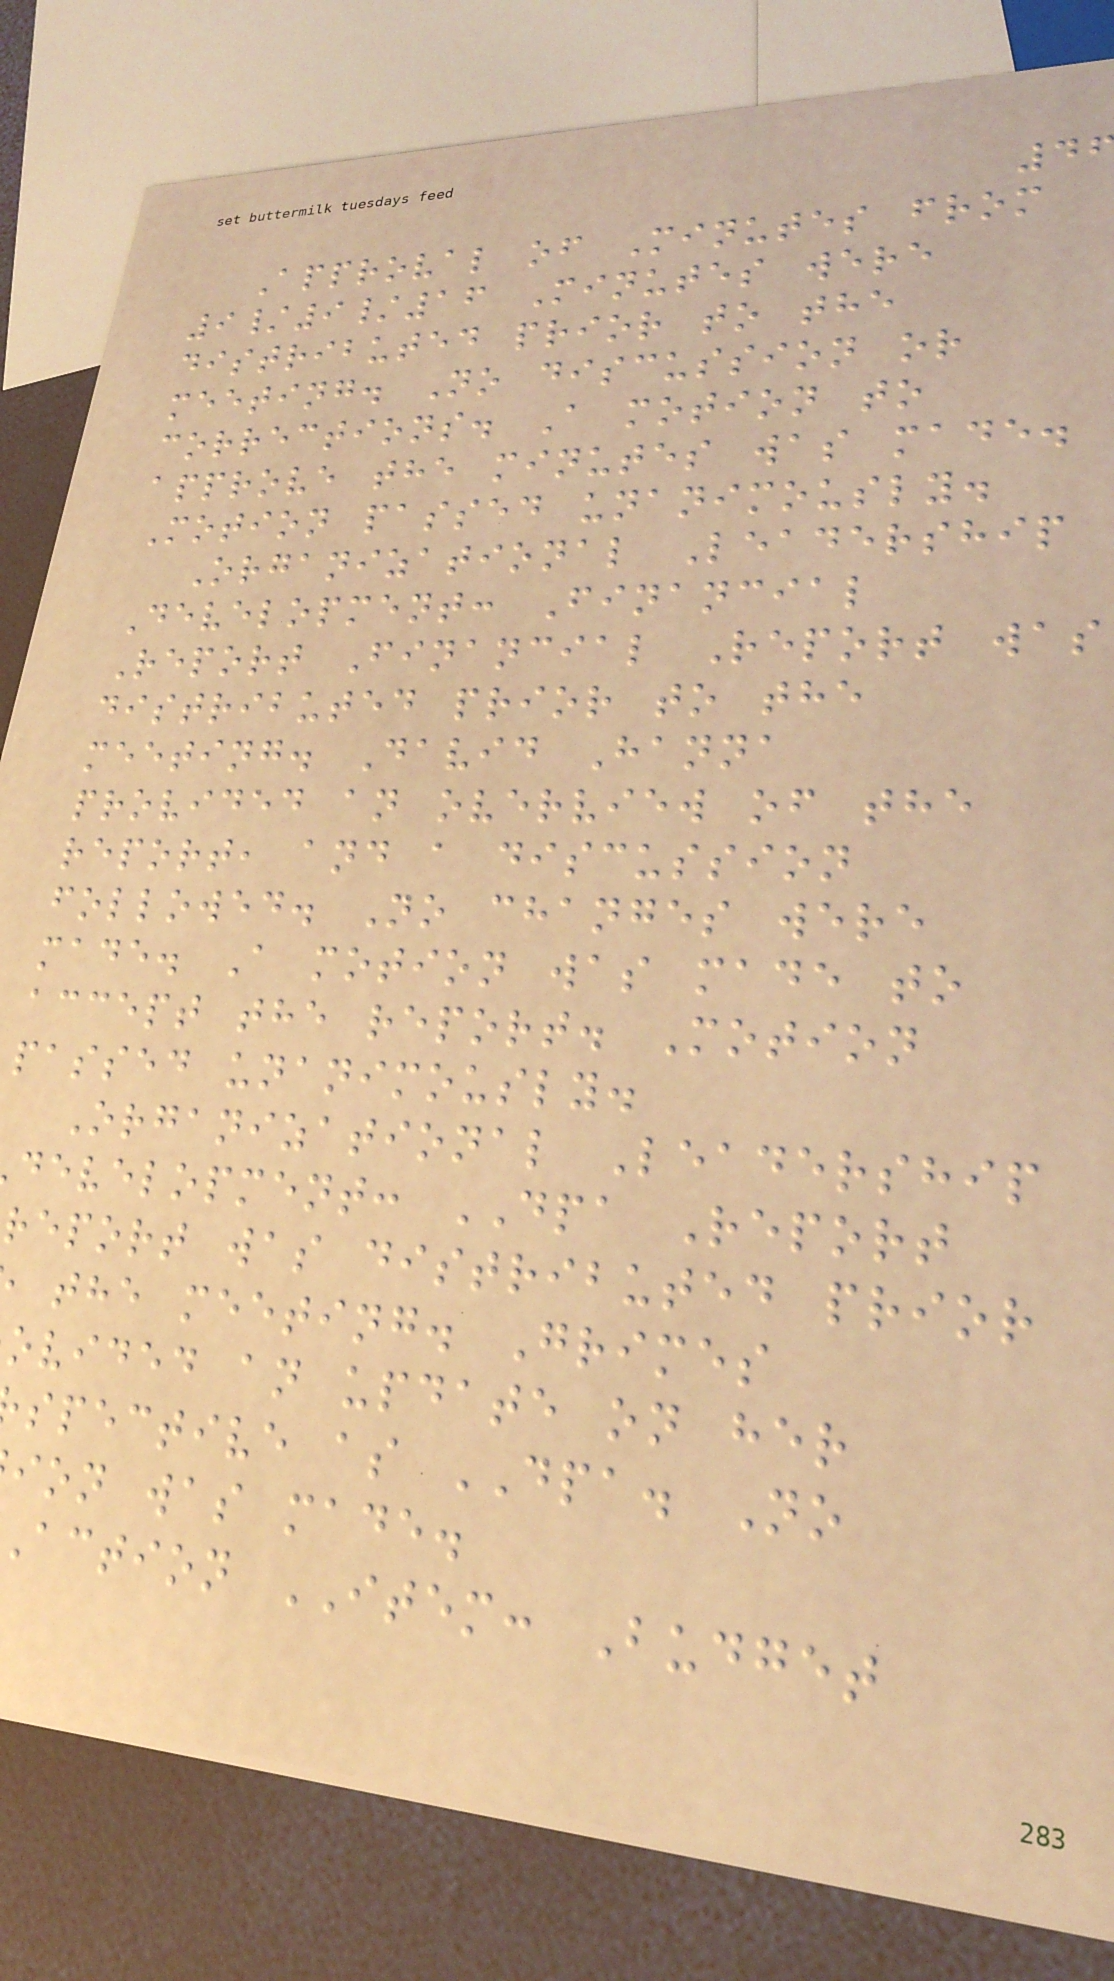Approval of Minutes from
9/9/16 Minutes were
distributed prior to the
meeting. No discussion or
corrections. A motion to
approve the minutes was made.
Motion passed unanimously.
Organizational Leadership
Development: Financial
Report Financial Report was
distributed prior to the
meeting. David Hanna
provided an overview of the
report, and a discussion
followed. No changes were
made. A motion was made to
accept the report. Motion
passed unanimously.
Organizational Leadership
development: DPA Report
report was distributed prior
the meeting. Grimes
ovided an update on her
spective as DPA. No
ion was made.
action ITEM: Budget
